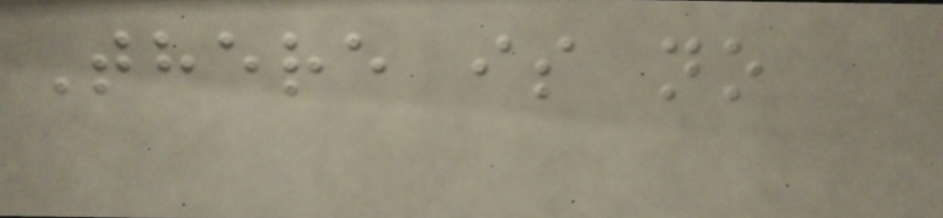There is no
